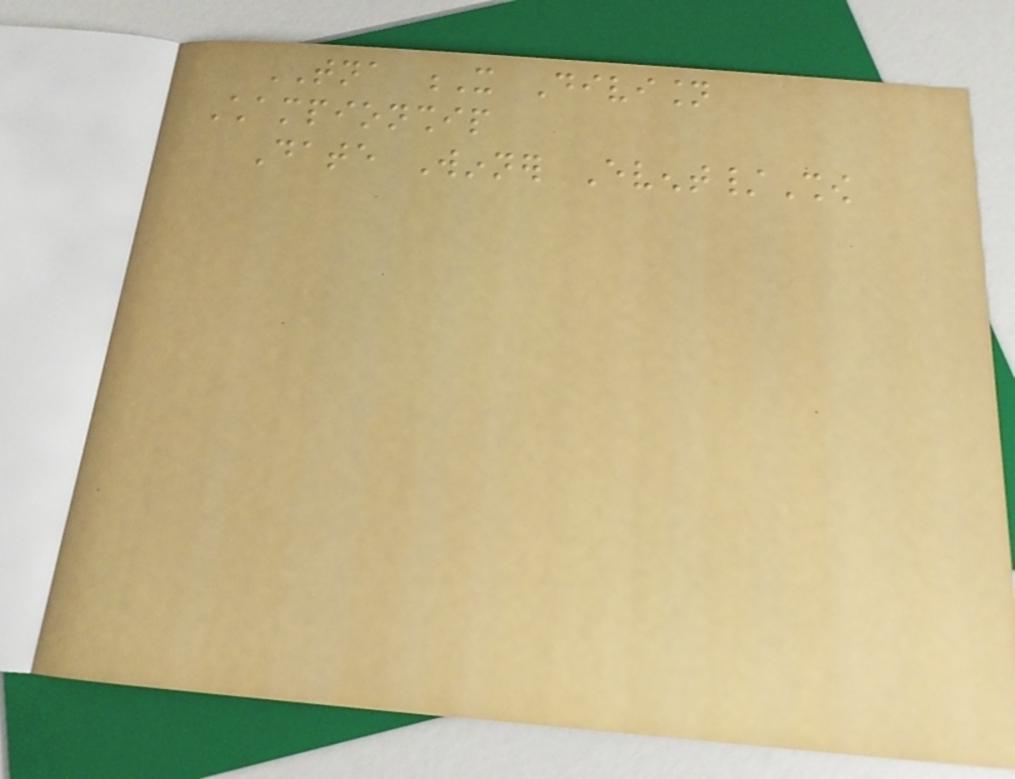TNA X Division
Championship
Date Winner Event/Show
